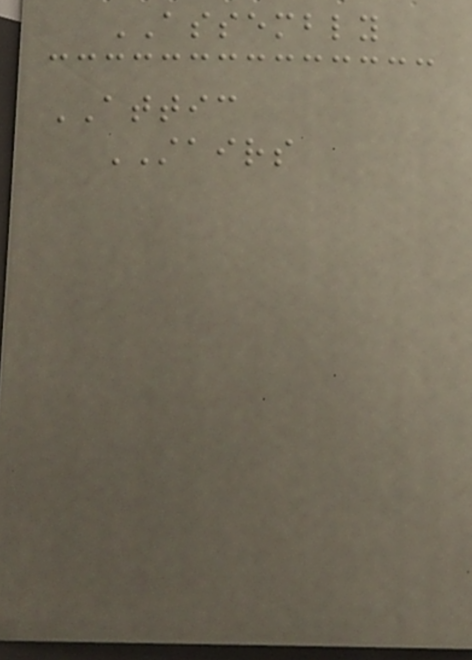ASSEMBLY
ATTIC
STAIRS
